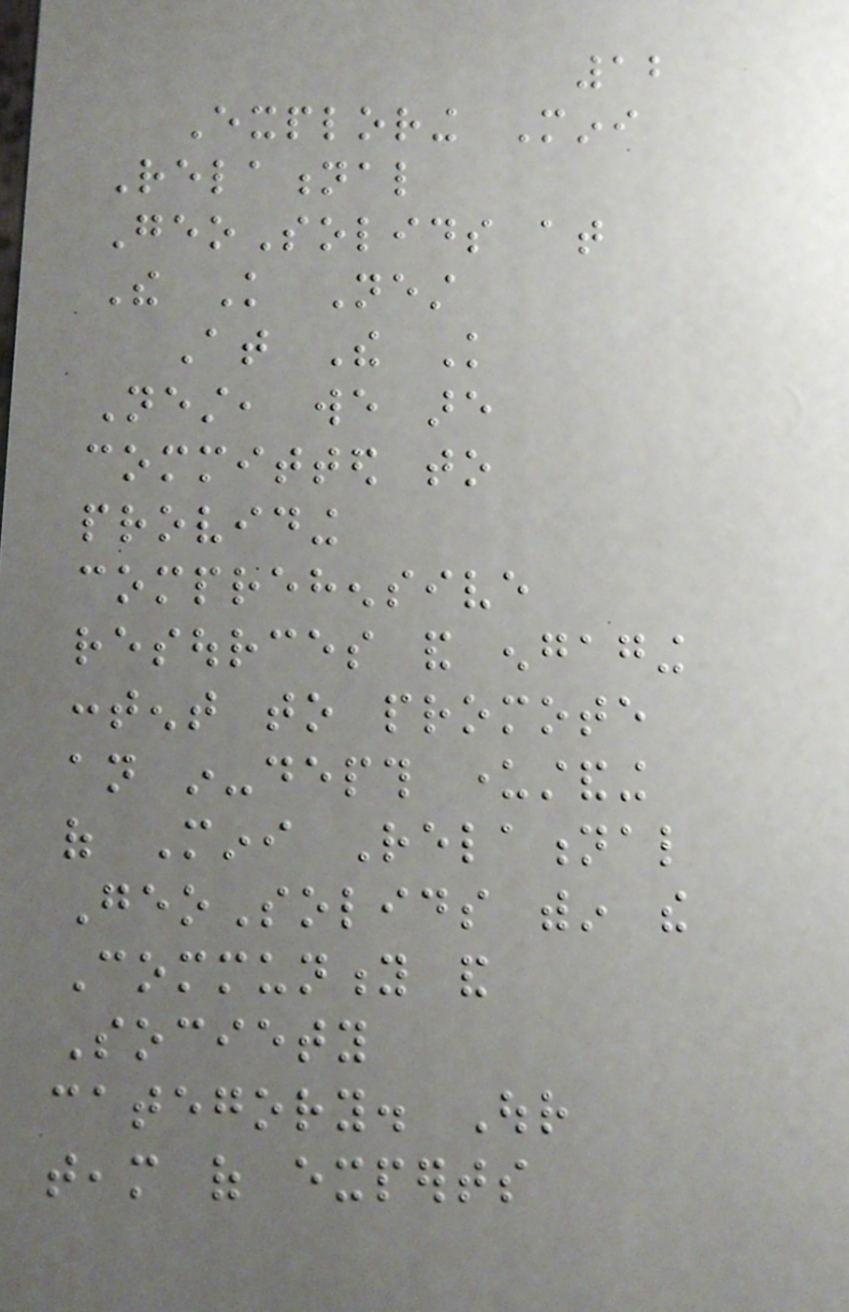12
Exploring Mini
Relational
GeoSolids at
The Knowledge Nest
At The Knowledge
Nest, we are
committed to
providing
comprehensive
resources and engaging
content to promote
an in-depth understanding
of Mini Relational
GeoSolids within the
Community and
Society
category. Our
team of experts
